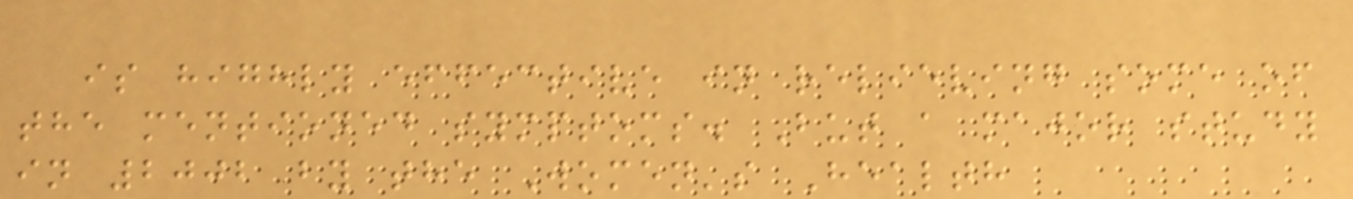is highly effective in relieving some of
the mentioned symptoms. But a major study
in 2002 by the Women's Health
